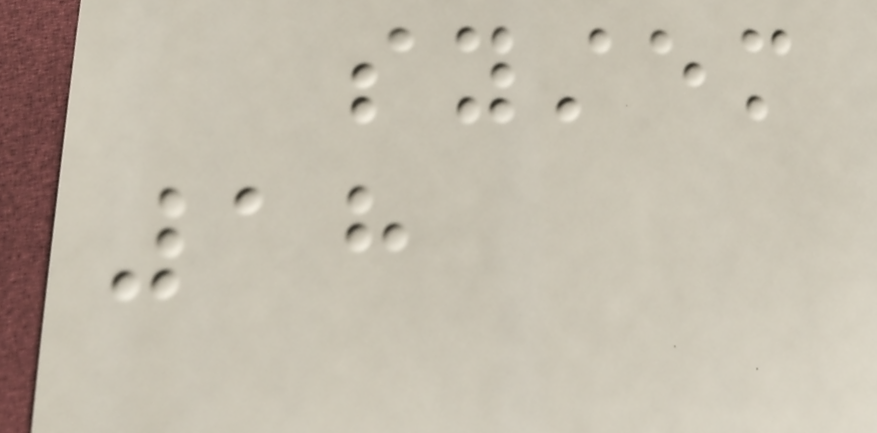system
18
